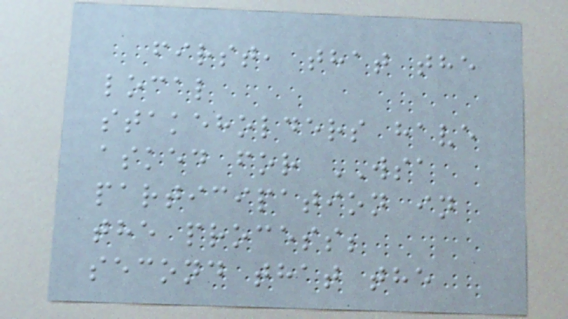first, that the
local
stakeholders have
asked for WSA
participation in
the process;
second that the
